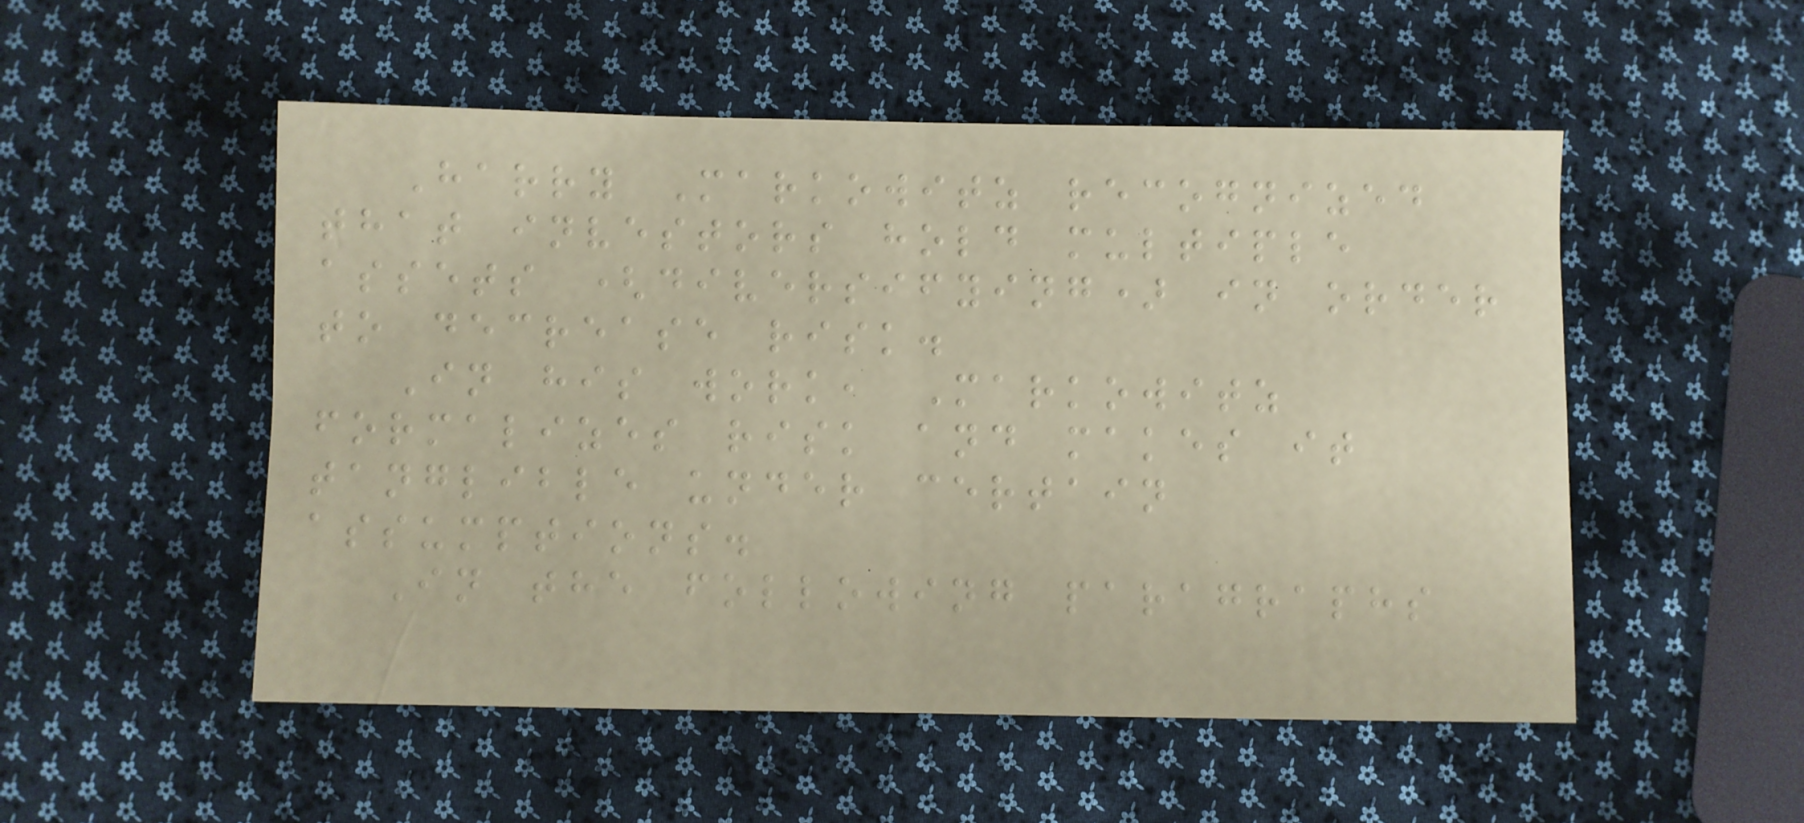Harry Markowitz recognized
that investors hold multiple
assets (diversifying) in order
to decrease risk.
In his work, Markowitz
formalizes risk and makes it
tanglible under certain
assumptions.
In the following paragraphs
